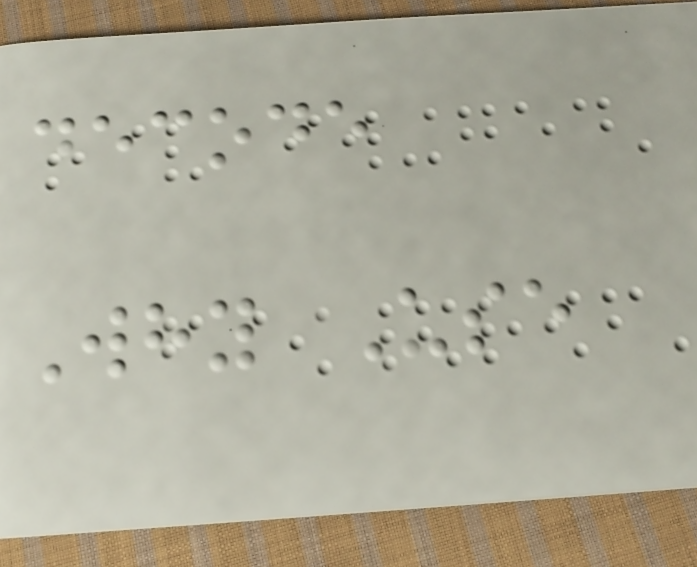decode
Why Use
